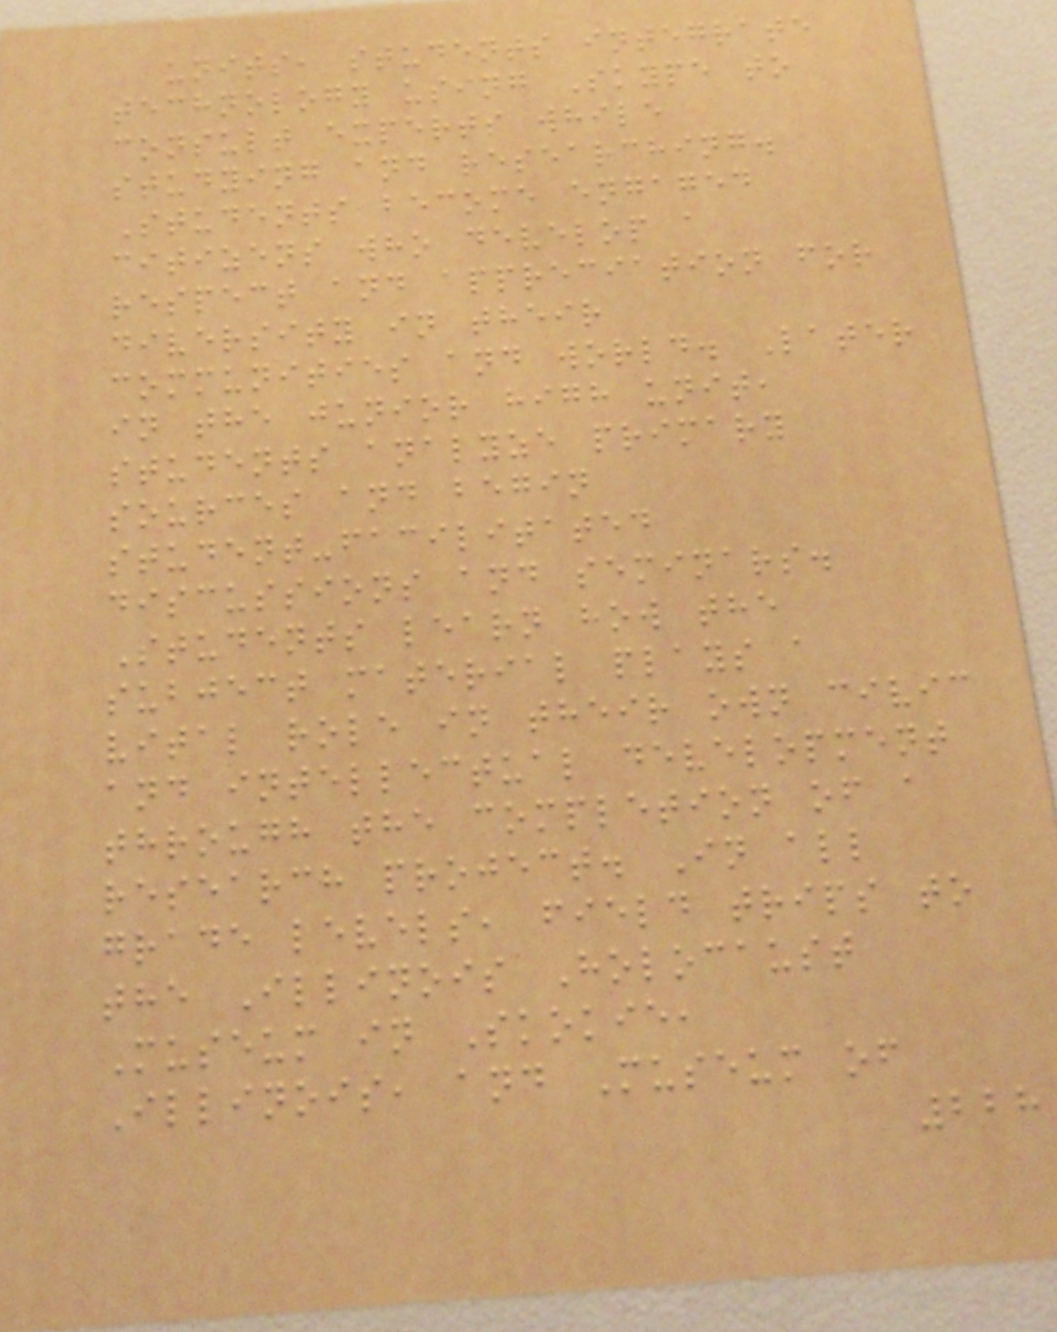units, students integrate
technology using Skype to
consult experts while
studying and researching.
Students become engaged
citizens who develop a
respect and appreciation for
diversity in their
communities and world. Later
in the junior high unit,
students analyze primary
sources and begin
student-facilitated
discussions and seminars.
Students learn how the
subject material plays a
vital role in their own civic
and intellectual development
through the completion of a
research project. In all
grade levels, field trips to
the Illinois Holocaust
Museum in Skokie,
Illinois, and Museum of
228
